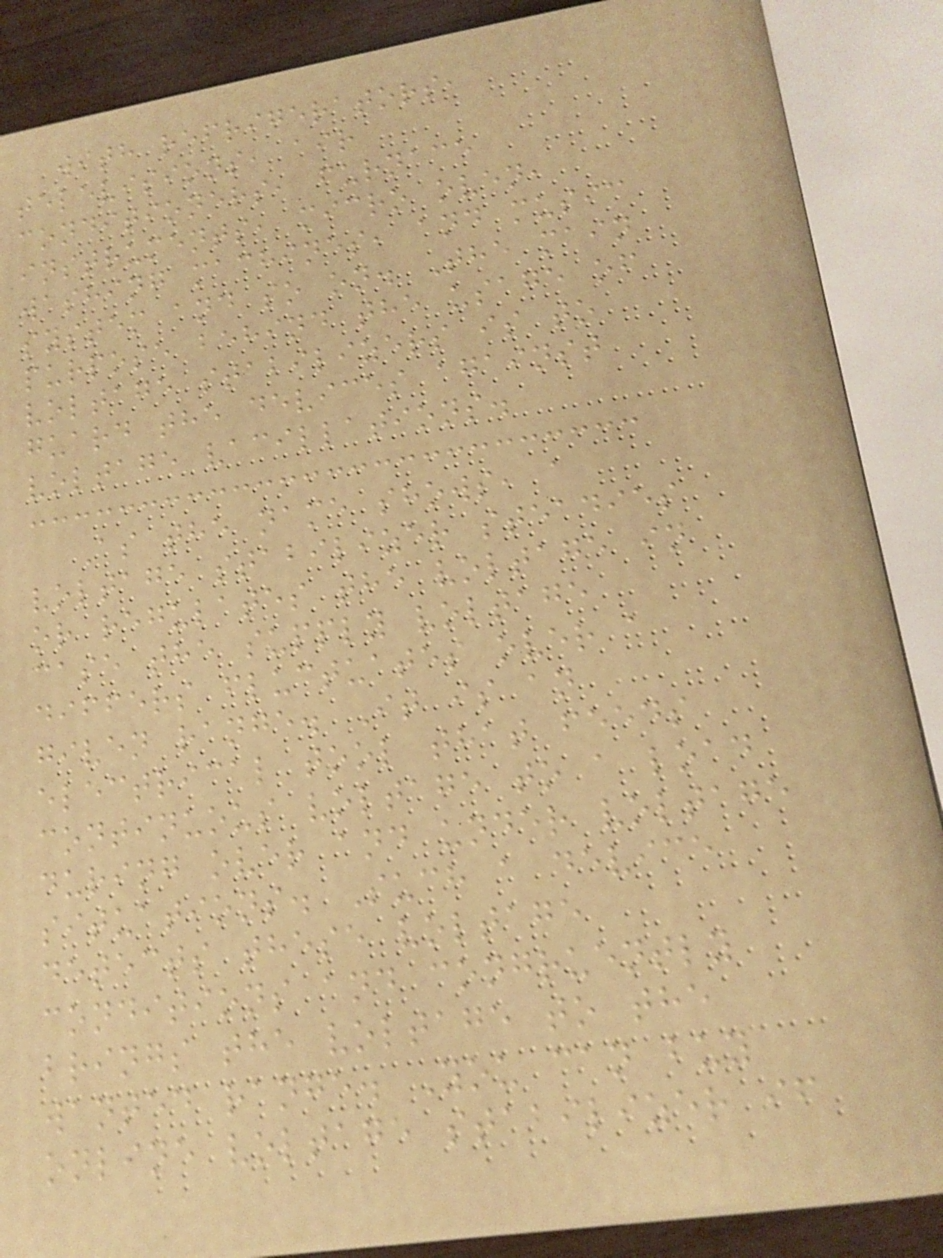with refrigerators,
televisions, air
conditioners, furnace
instruments, micro oven,
washing machines, and music
system and so on. The main
purpose behind the usage of
voltage stabilizers is to
guard the devices against
voltage vacillations.
As the name shows, a
voltage stabilizer steadies
or regulates the voltage in
case the supply voltage
differs fluctuates over a
given range. It is an
electrical tool that feeds
continuous voltage to a load
during over and under voltage
situations. Such a device
detects these voltage
conditions and congruently
brings the voltage to the
wanted range. You can buy
online voltage stabilizer if
